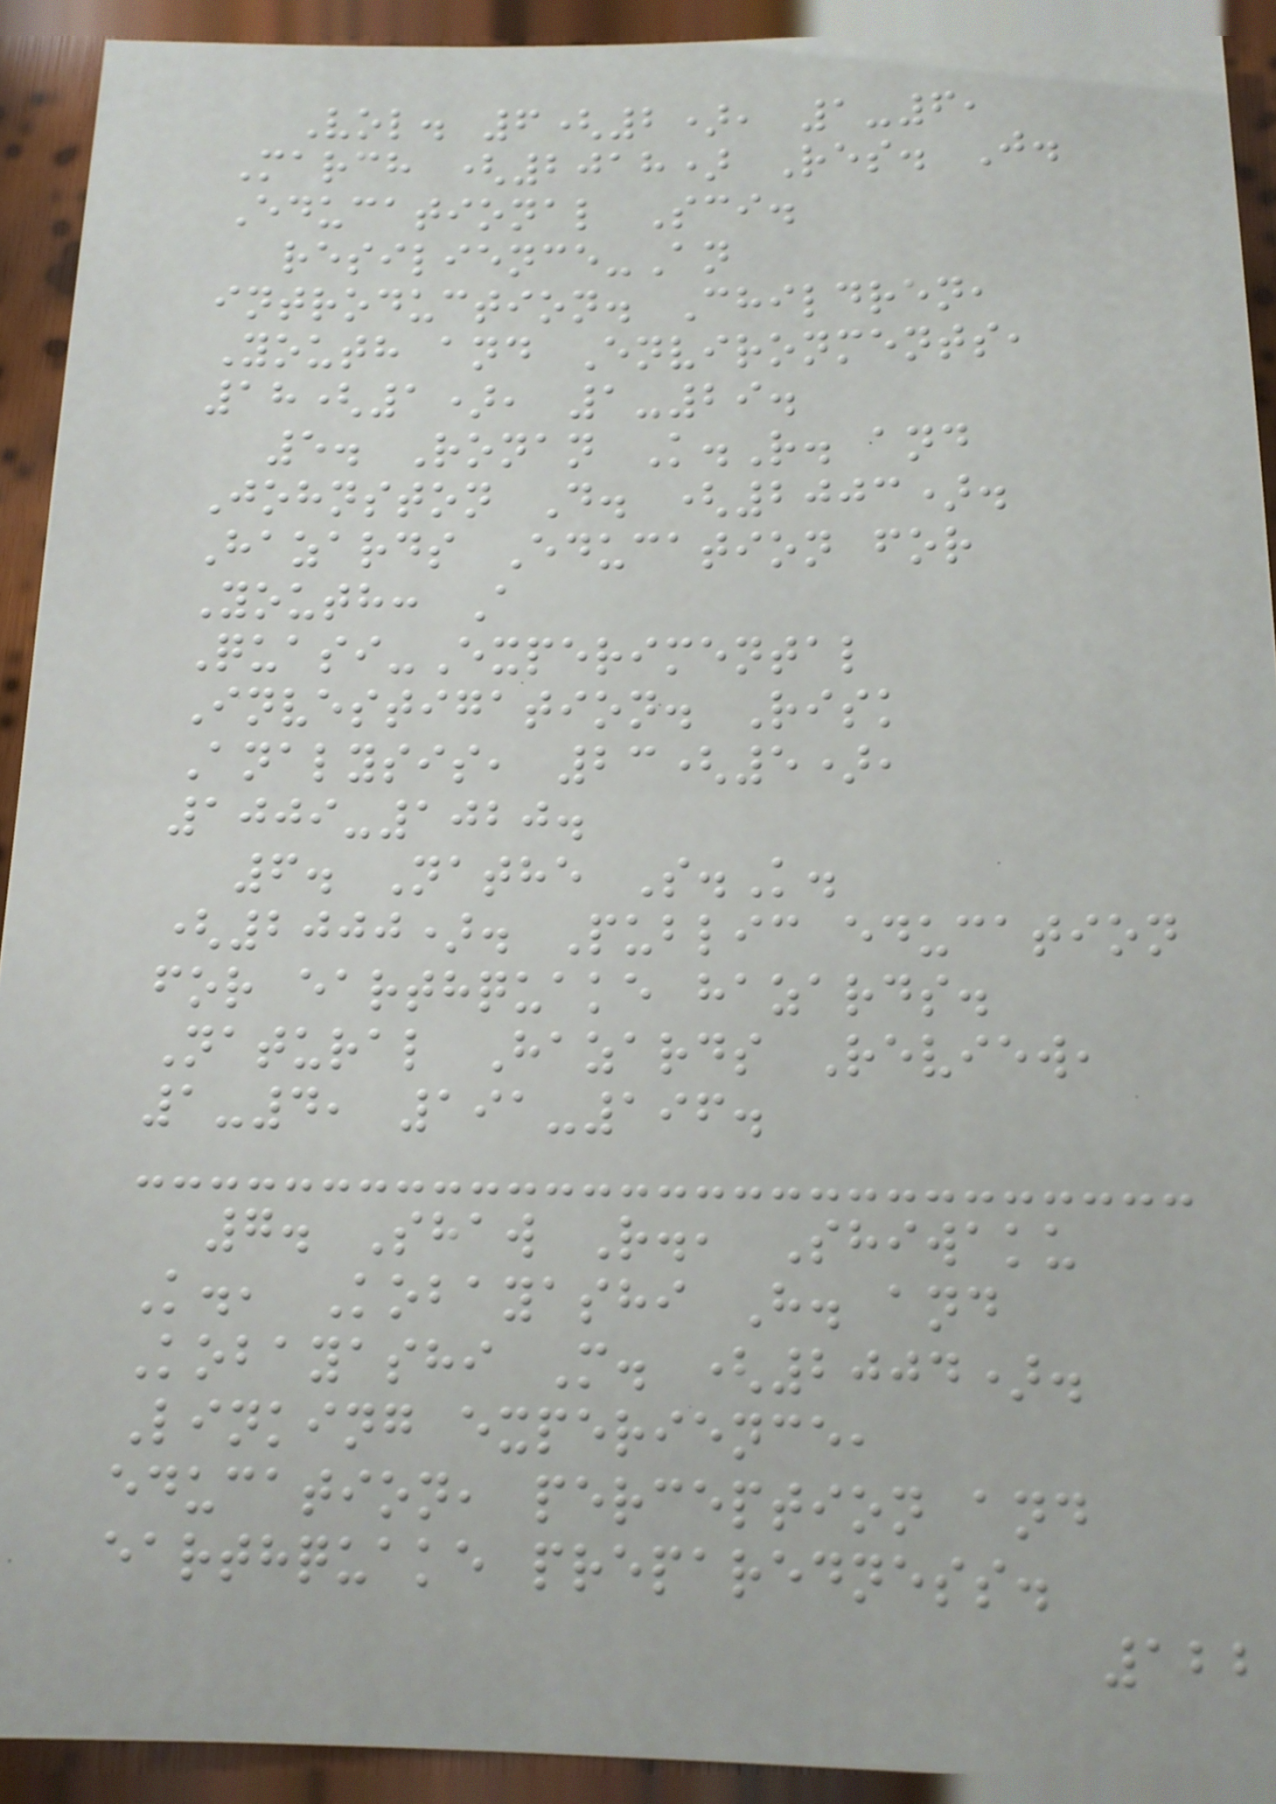Vol. 6(2), 1-6,
March (2018) Res. J.
Educational Sci.
resilience-An
introduction. Children,
Youth and Environments,
18(1), 1-29.
5. Ronan K.R. and
Johnston D. (2003).
Hazards Education for
Youth: A
Quasi-Experimental
Investigation. Risk
Analysis, 23(5),
1009-1020.
6. Nathe S.K.
(2000). Public education
for earthquake hazards.
Natural Hazards Review,
1-4, 191-196.
7. Shaw R., Shiwaku
K., Kobayashi H. and
Kobayashi M. (2004).
Linking experience,
education, perception and
earthquake preparedness.
122
